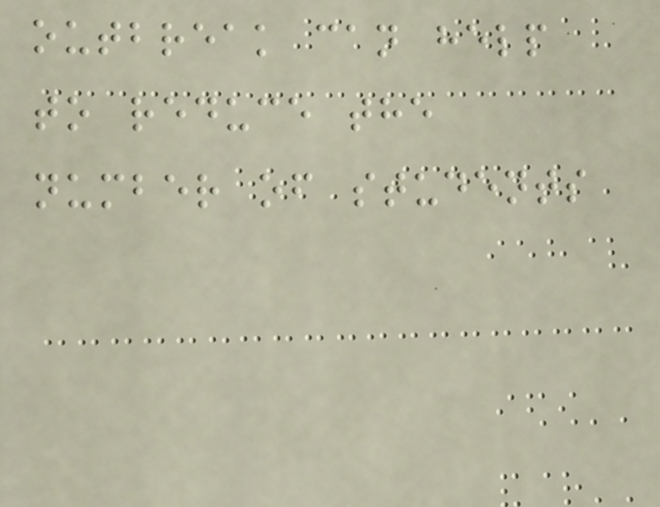outbreak can help
to reduce the
number of students
